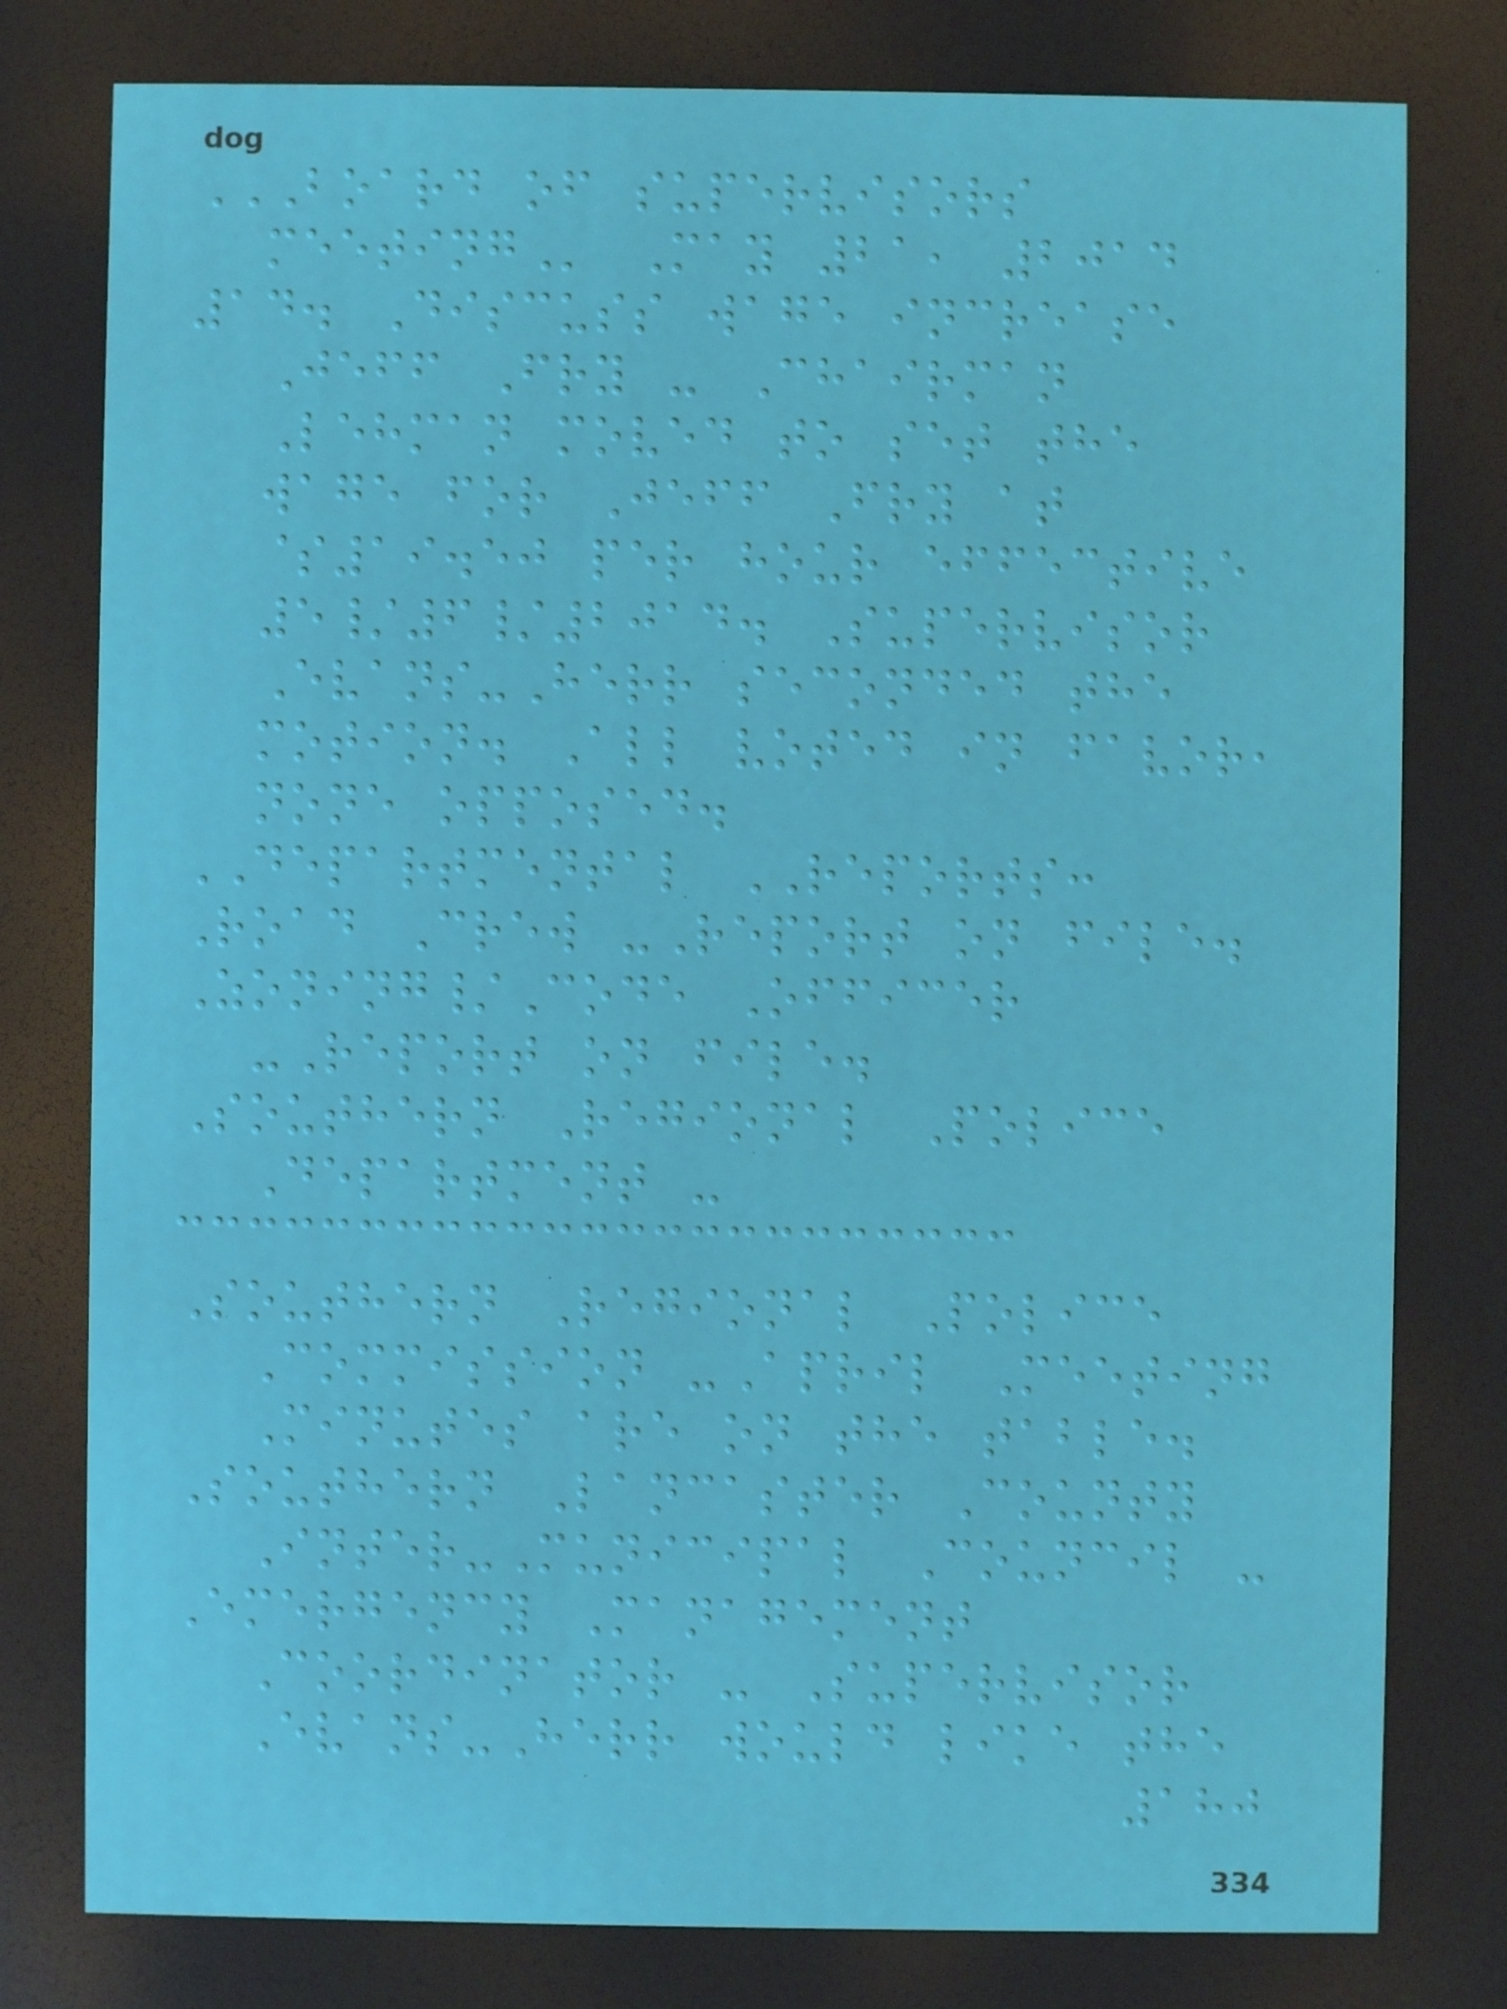BOARD OF SUPERVISORS
MEETING May 21, 2014
14. Discuss wage increase
Jeff Fry - Chairman
Lehman moved to set the
wage for Jeff Fry at
$19.50 per hour effective
5/6/2014. Supervisor
Evans-Herr seconded the
motion. All voted in favor,
none opposed.
DEPARTMENTAL REPORTS:
Road Crew -Report on file.
Zoning/Code Officer
-Report on file.
Southern Regional Police
Department -
Southern Regional Police
Commission -April Meeting
Minutes are on the table.
Southern Lancaster County
Inter-Municipal Council -
Emergency Management
Coordinator - Supervisor
Evans-Herr would like the
180
